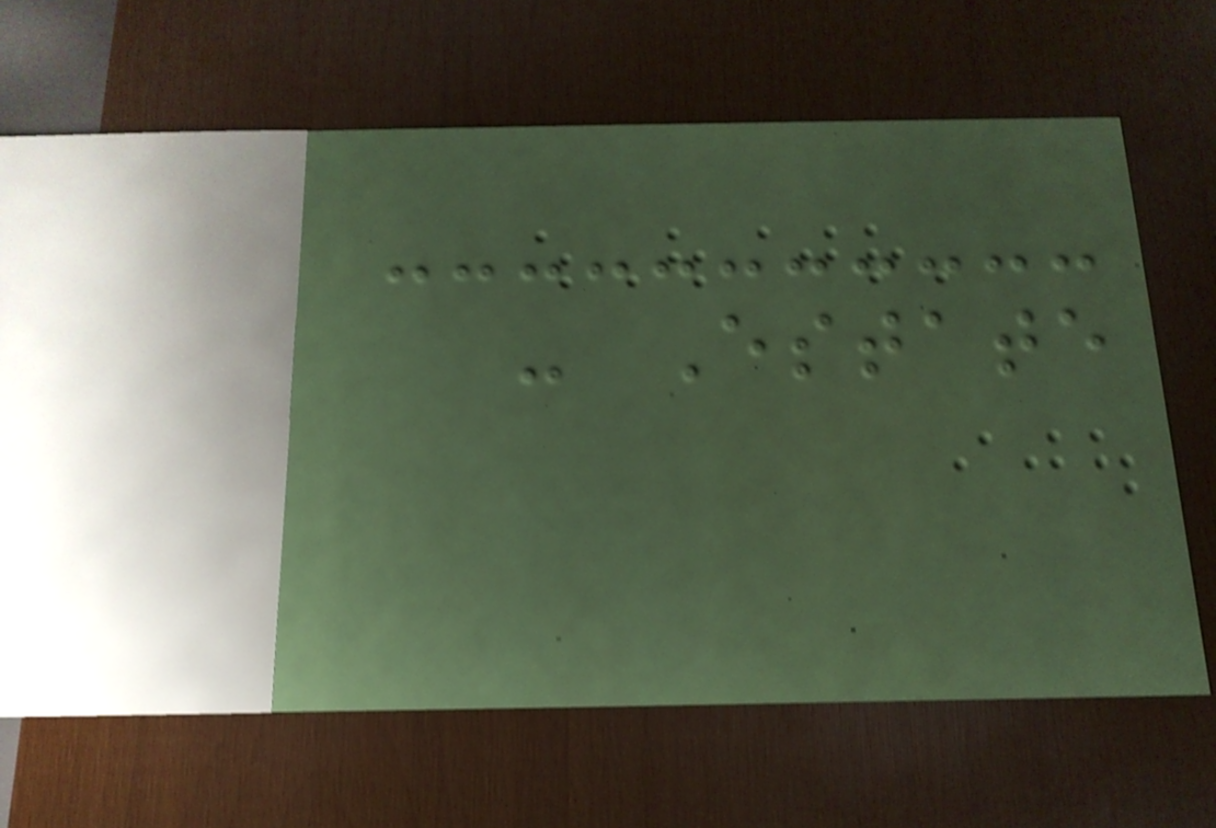- Estate
